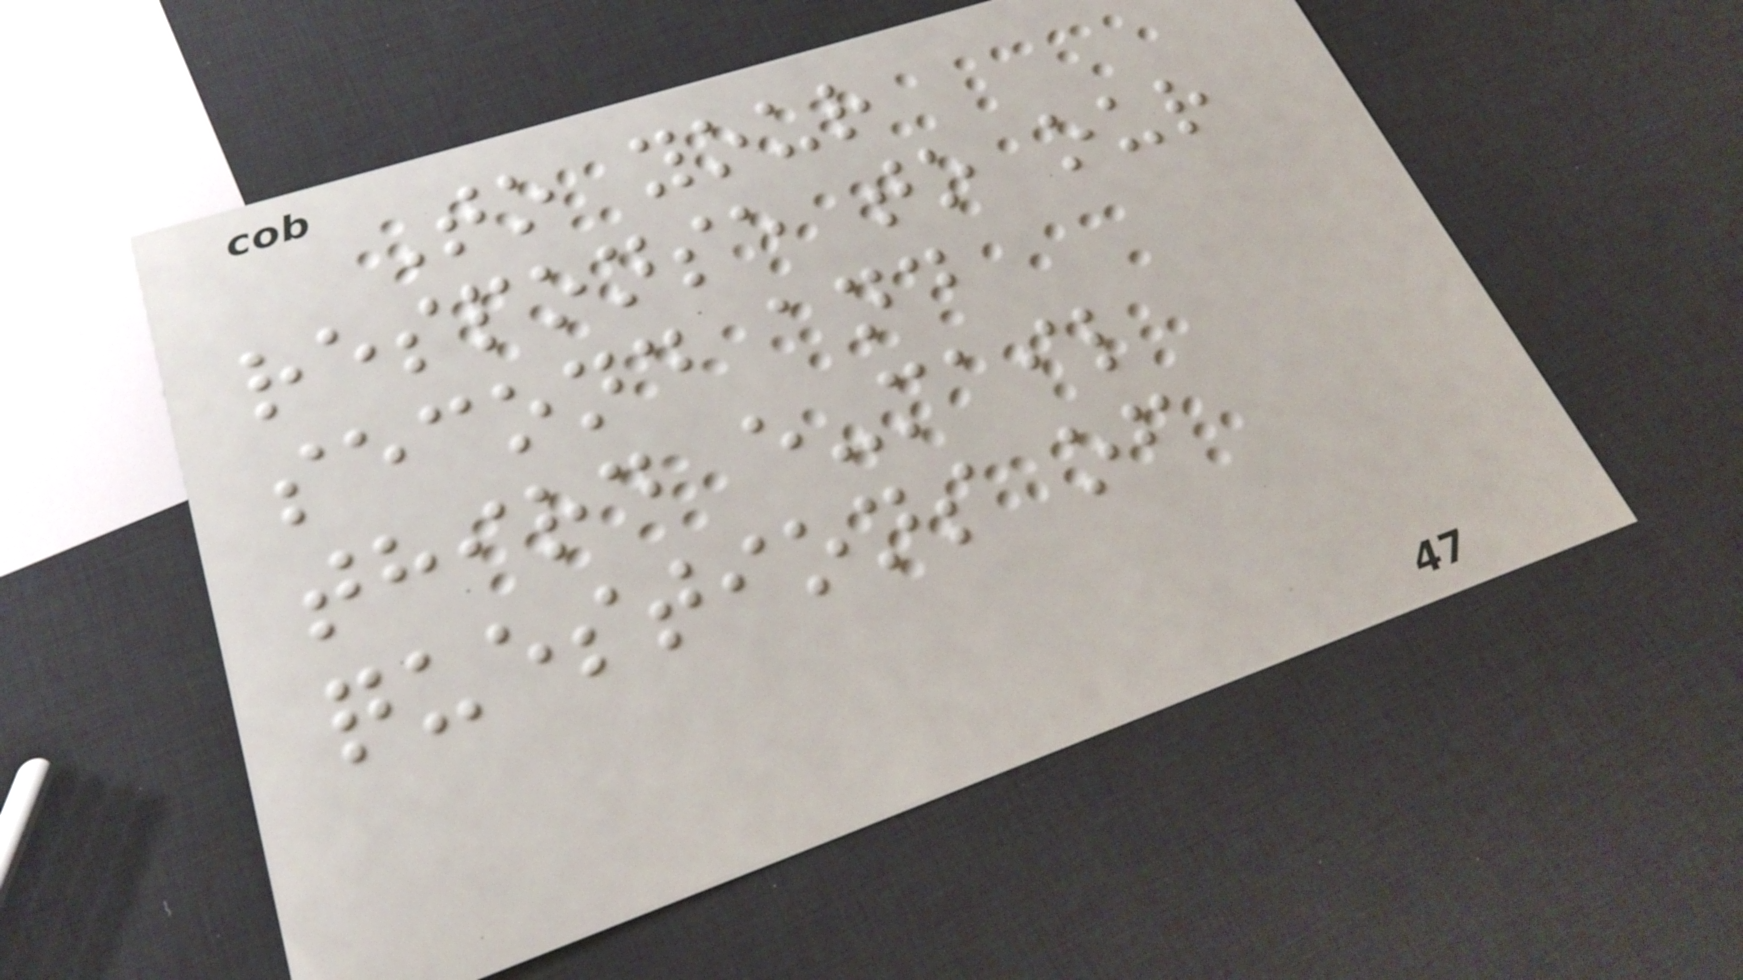To your
response to our
second and
third e-mail
questions of
